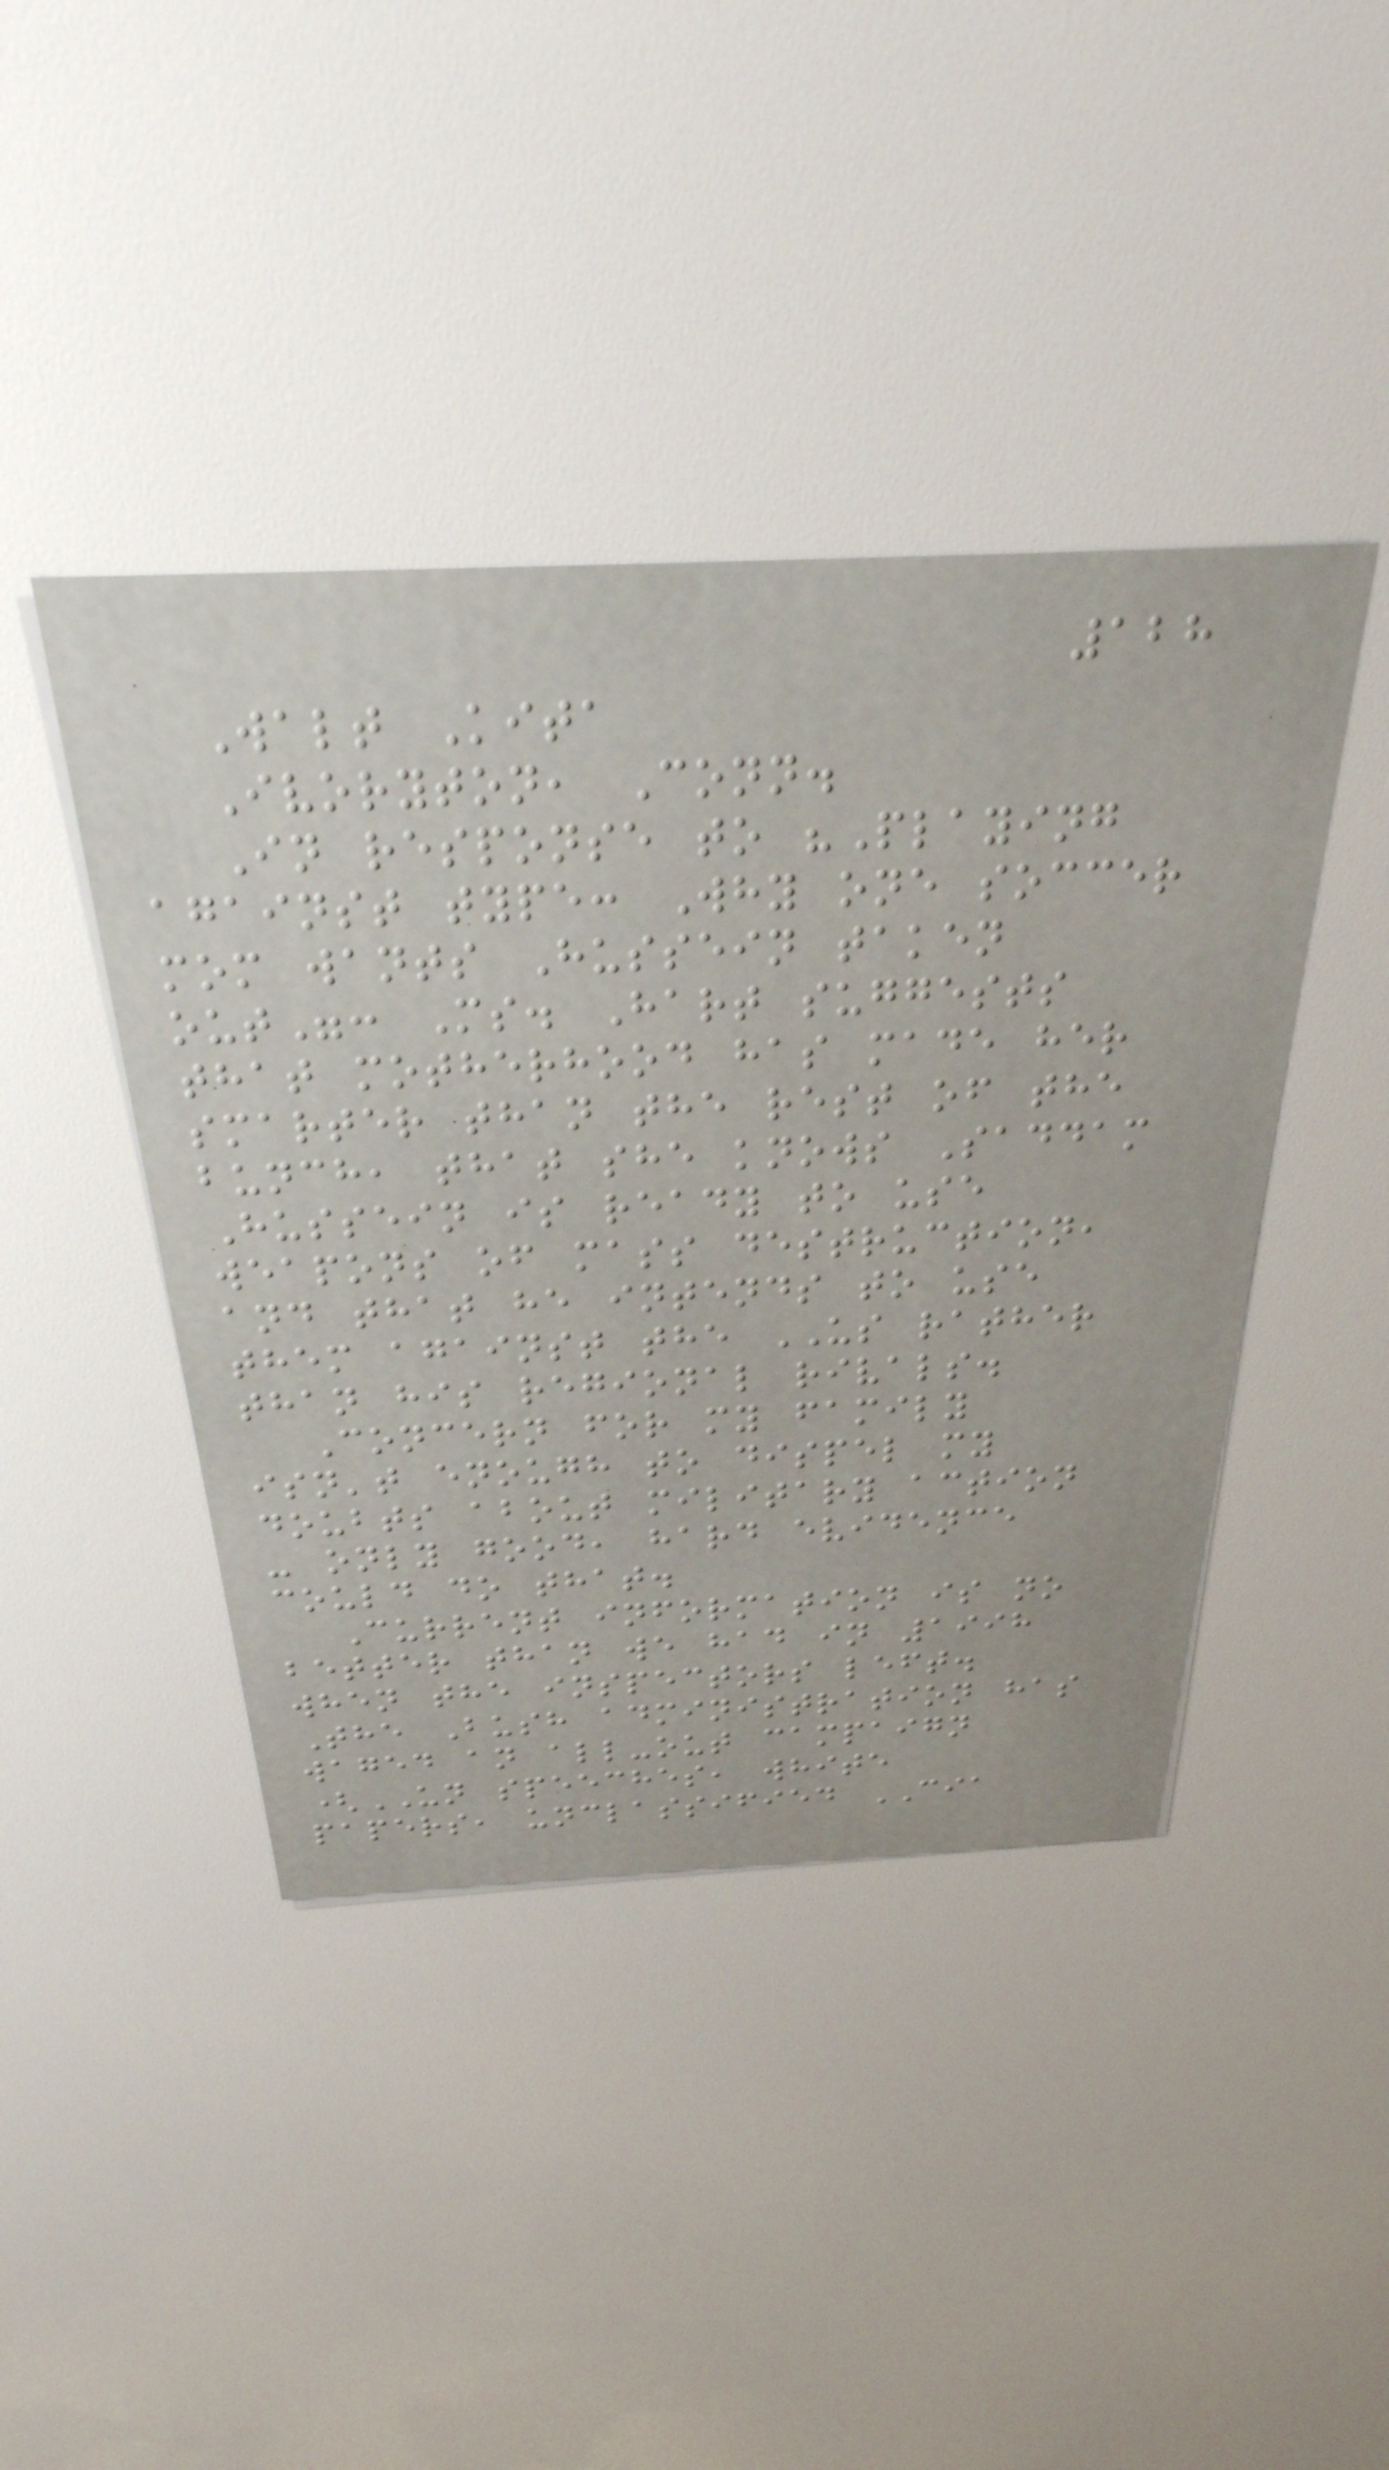128
Walt Kita
Ivoryton, Conn.
In response to "Playing
against type: Why one soccer
mom wants Hussein taken
out": Ms. Hart suggests
that motherhood has made her
smarter than the rest of the
bunch, that she knows Saddam
Hussein is ready to use
weapons of mass destruction,
and that he intends to use
them against the US rather
than his regional rivals.
Concern for my family
isn't enough to dispel my
doubts about military action
- only good, hard evidence
could do that.
Current information is no
better than we had in 1998
when the inspectors left.
The Bush administration has
waged an all-out campaign
(UN speeches, white
papers, unclassified CIA
